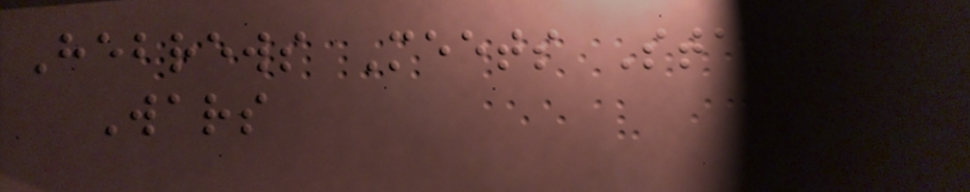Hebrews Meets Star
Wars
